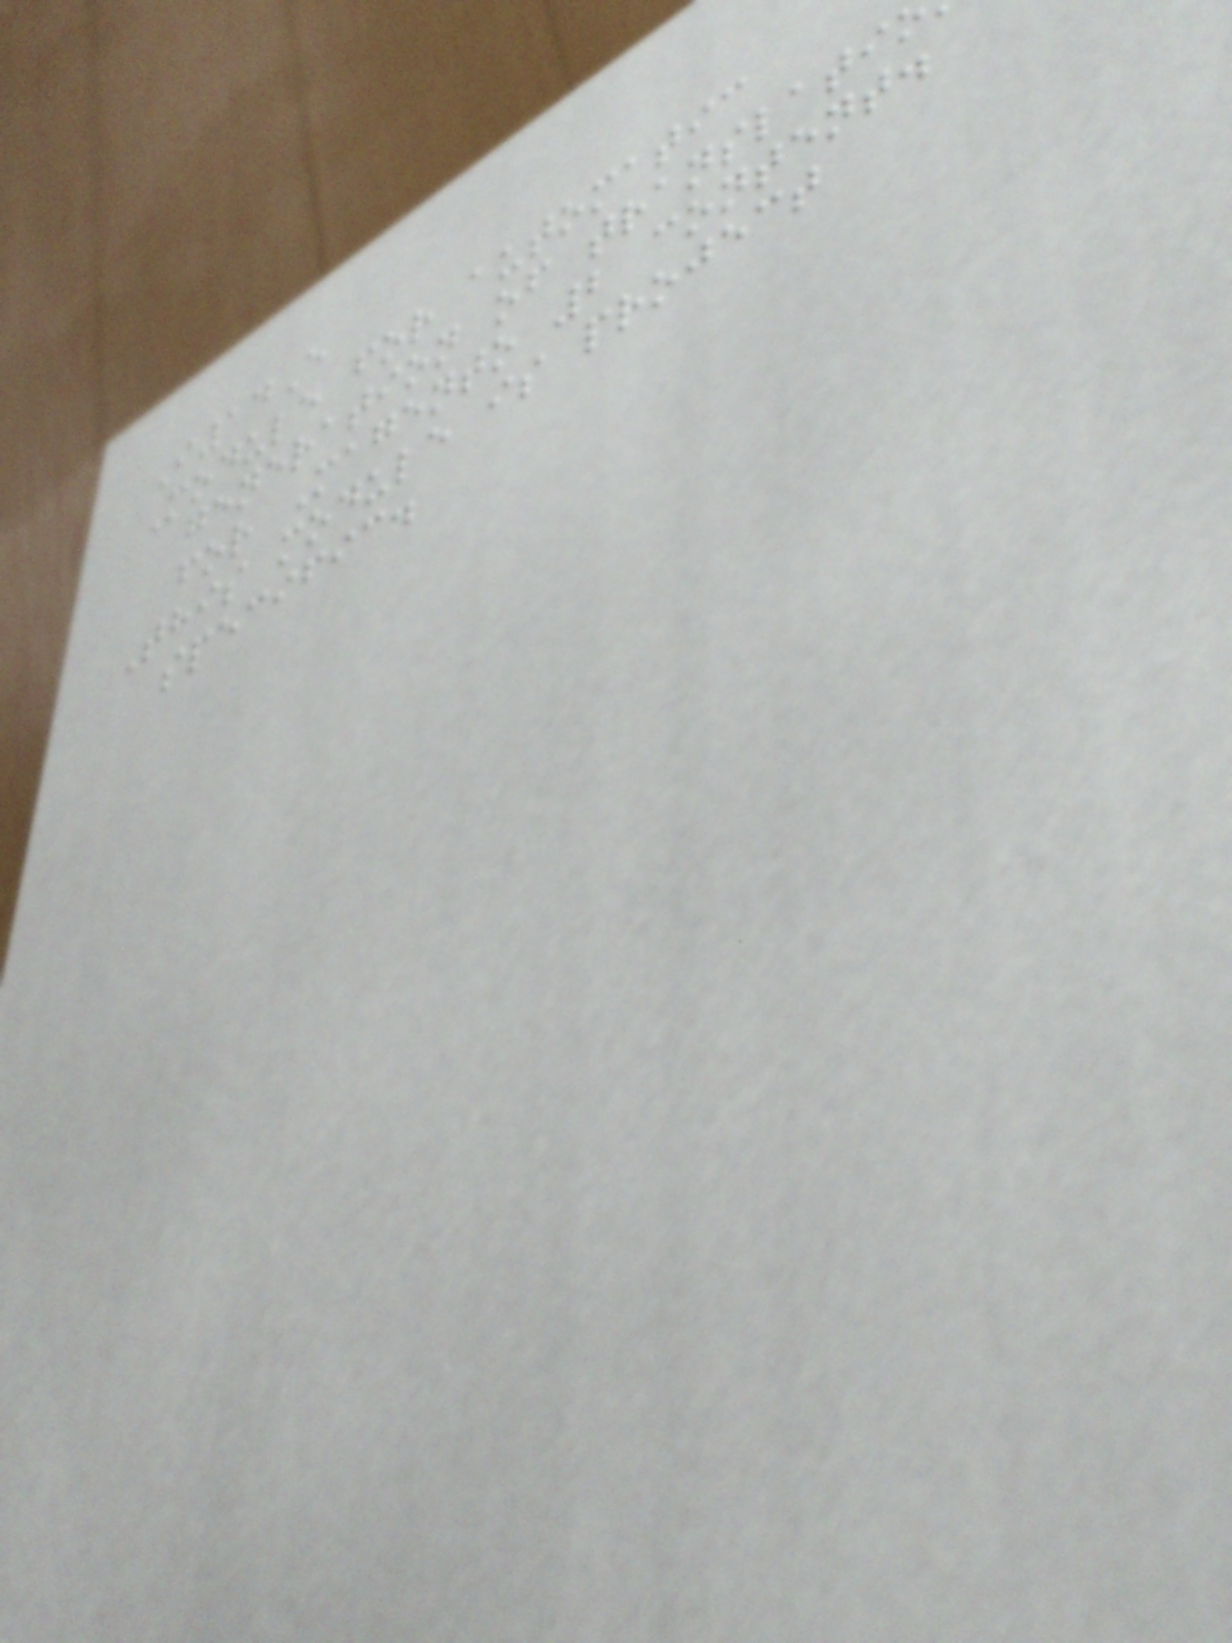I14E
Module for automatic
generation of translati
for Magento 2 content.
This module is project
specific.
